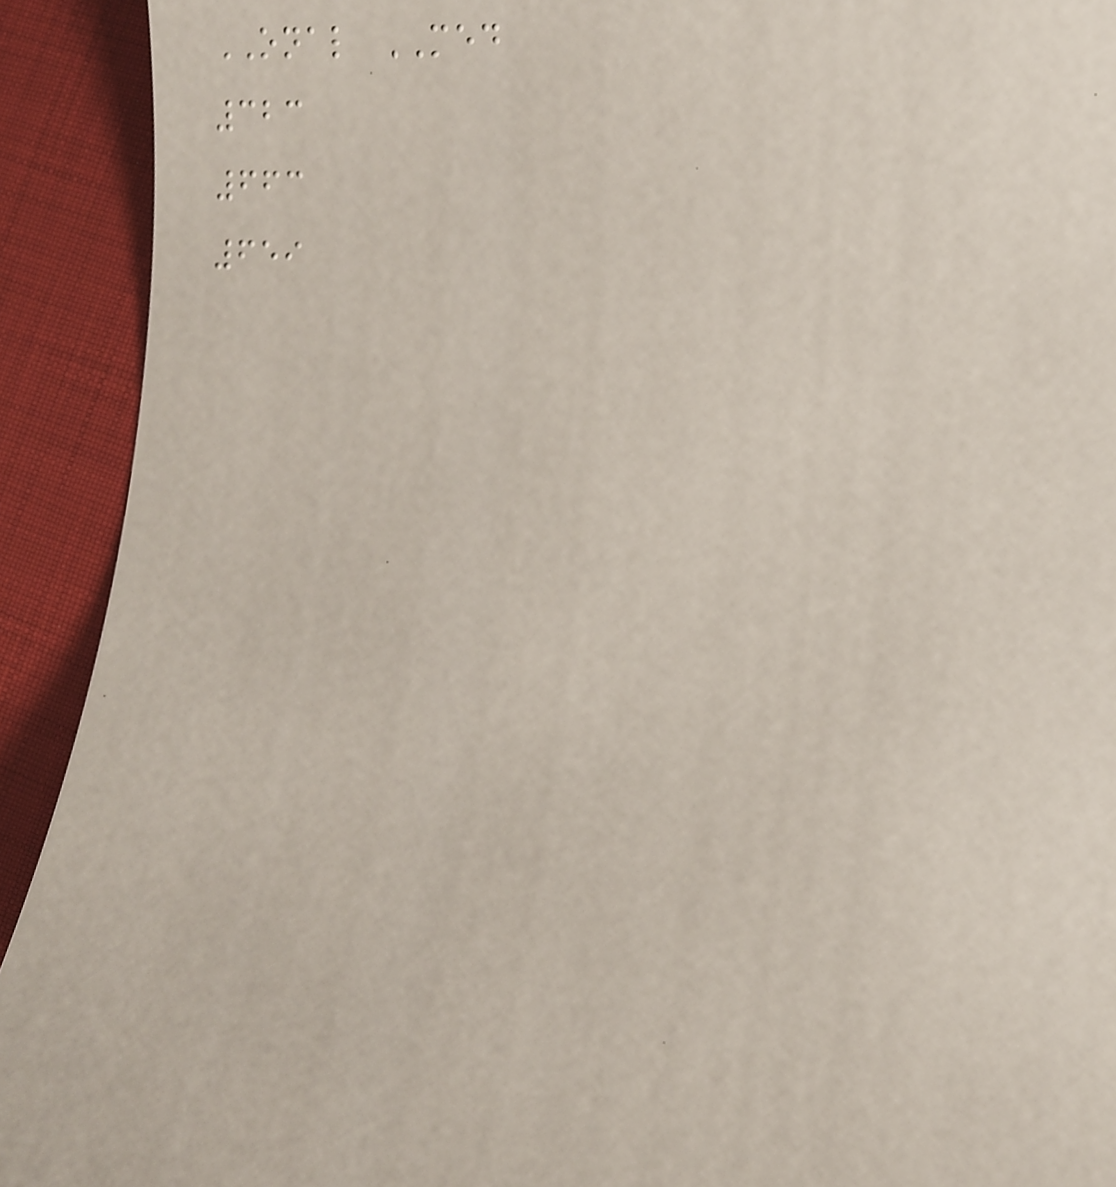ONAL MED
323
663
659
